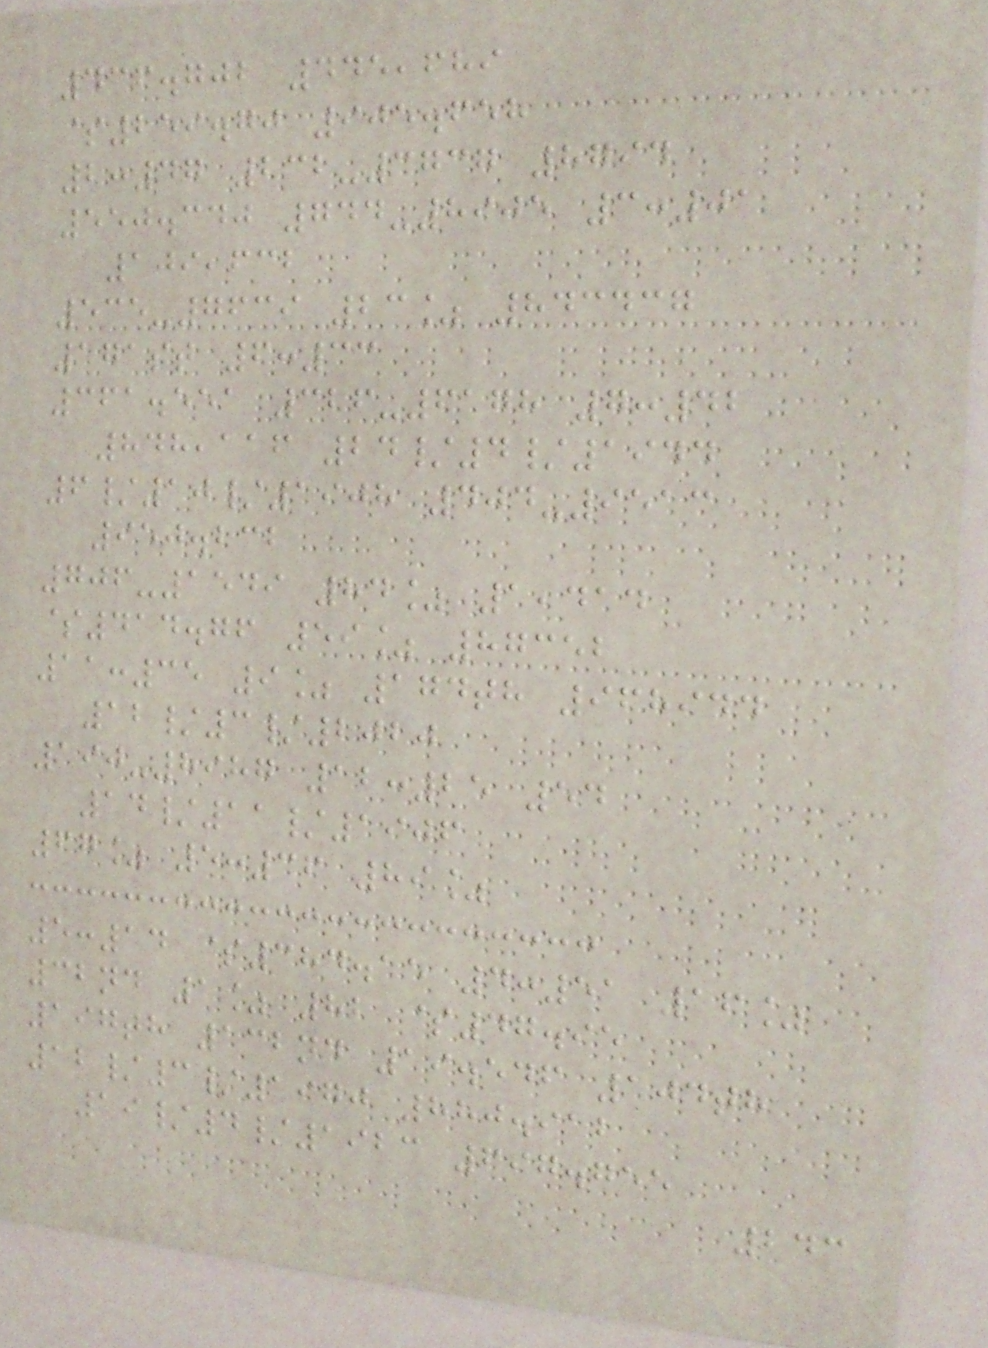436.702 445,689
$259.70 905.658
2:47 232-3737 8794
550.340 744-8905 3:01
109,632
535-7639 23% 843437
171st 6:33
361.551 326-6178 7:42
848,116 24/4/1944
6/10/1908 404-9513
950.232
706-1549 84% 1,414
$414.76 59% 87352
11:35 9% 174th 968944
12/3/2020
190-8987 12:25 54
14/11/1906
67% 5:36 89%
5:14 $384.15 4:51 16%
32nd 1% 82 $47.95
197th 132nd 19.546 104th
12/3/1970 880.912
19/4/1923 697.755
243
